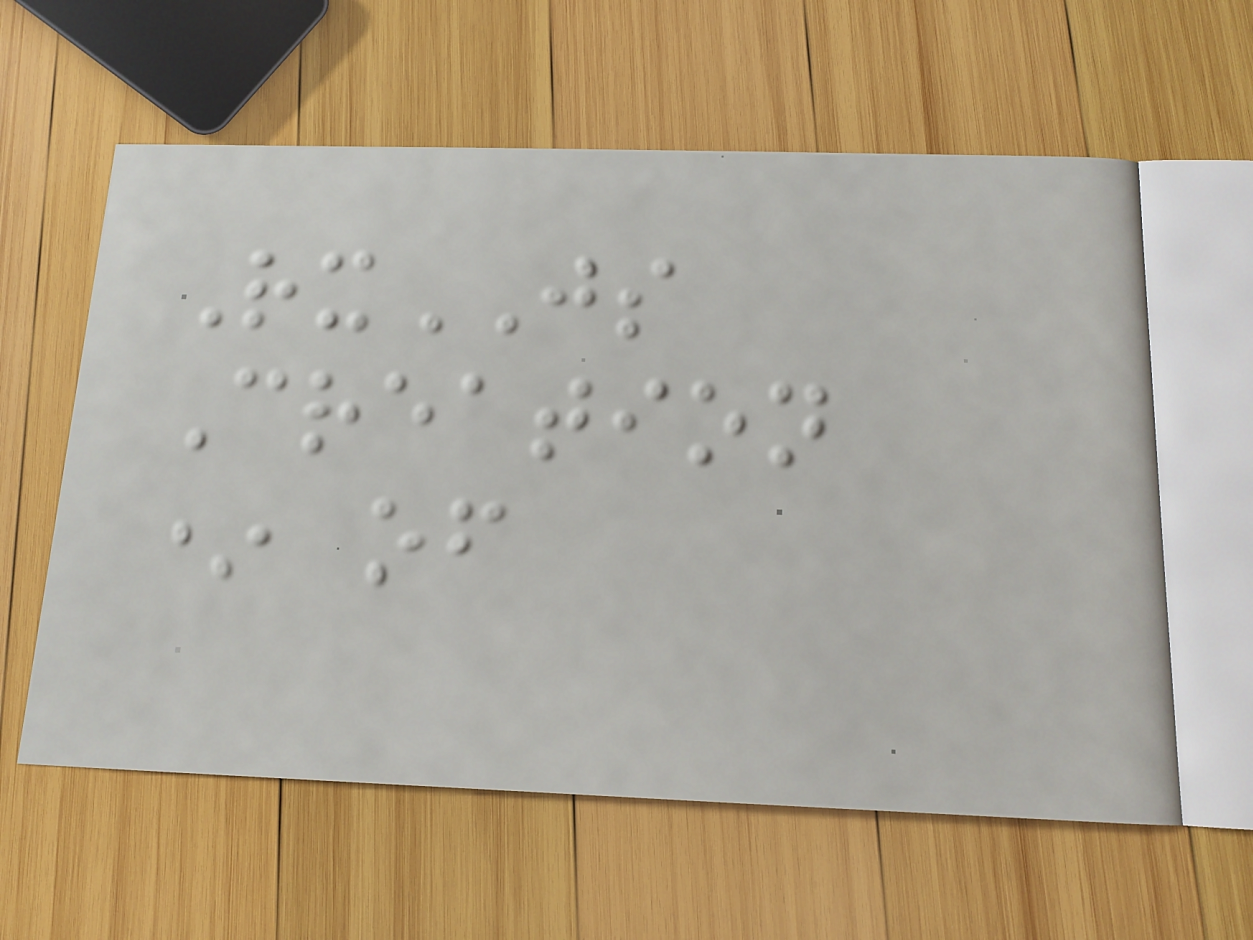RxJS
Creation
* of
